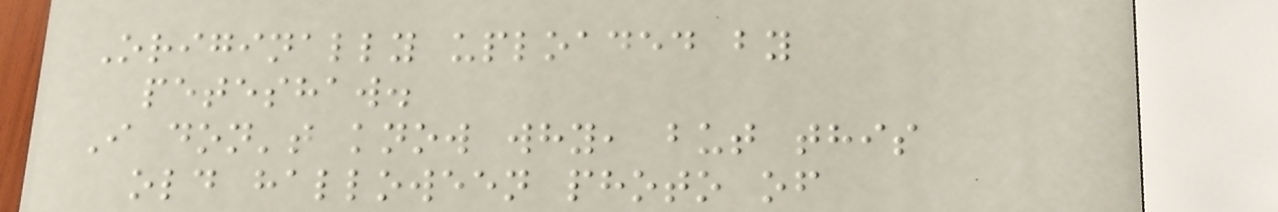Originally uploaded by
peteshaw.
I don't know why, but this
old halloween photo of
